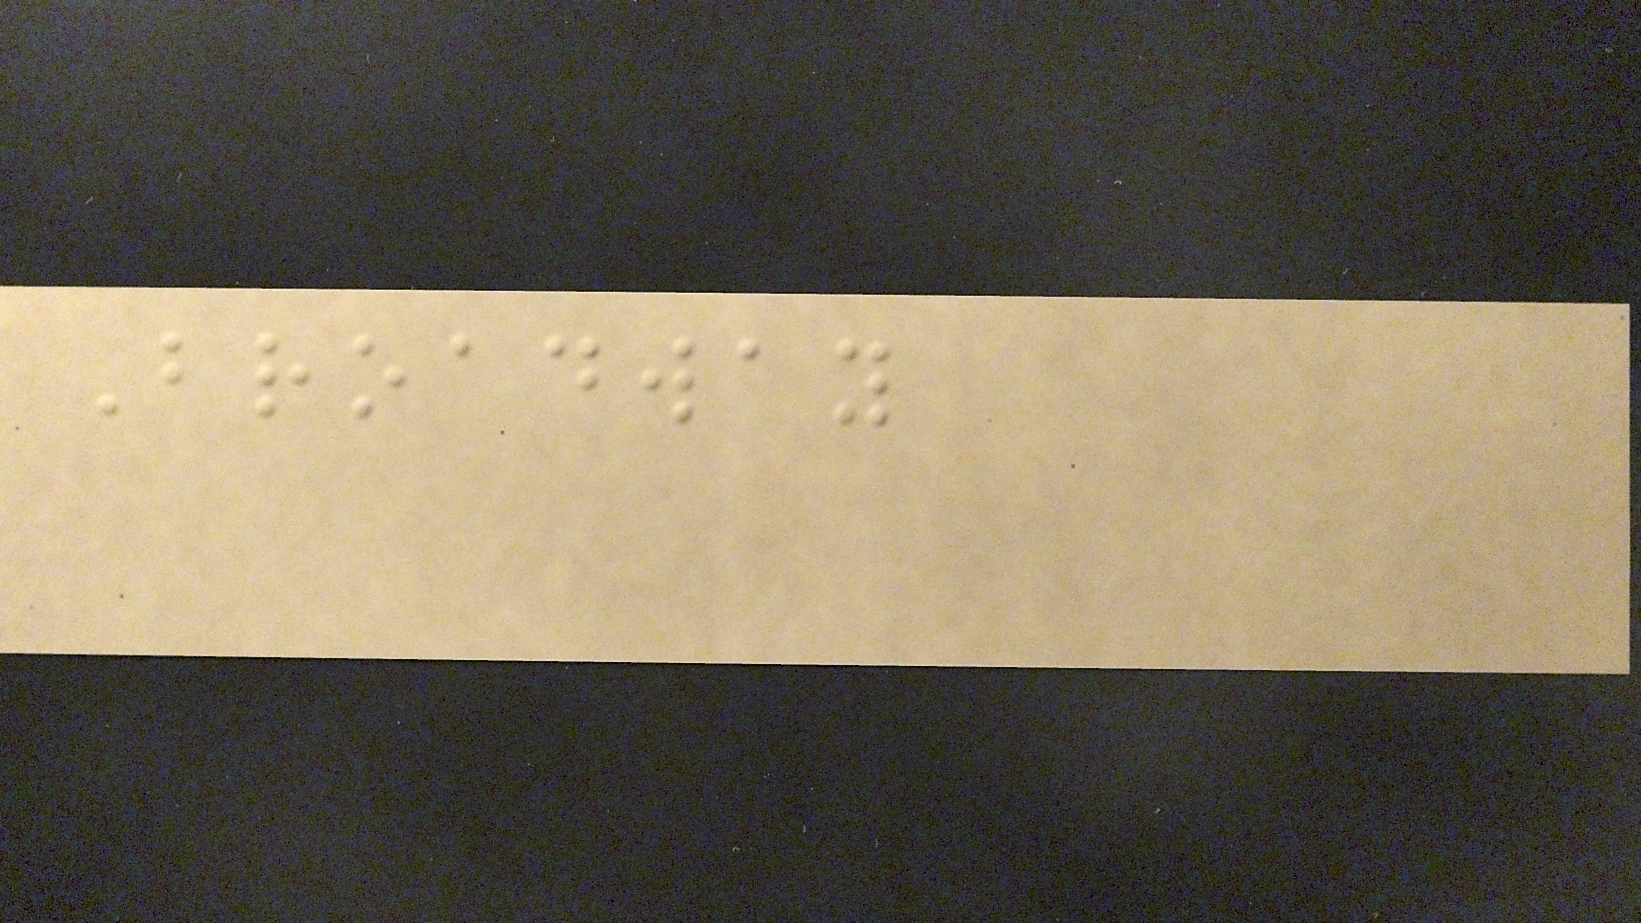Broadway
